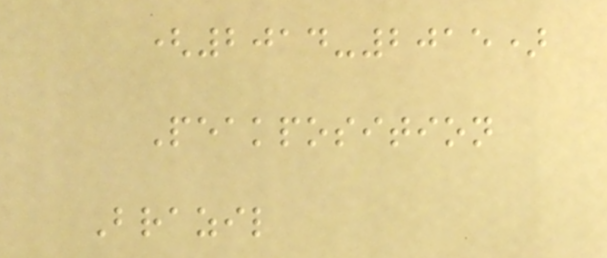(2014-2015)
Peakposition
Brazil
